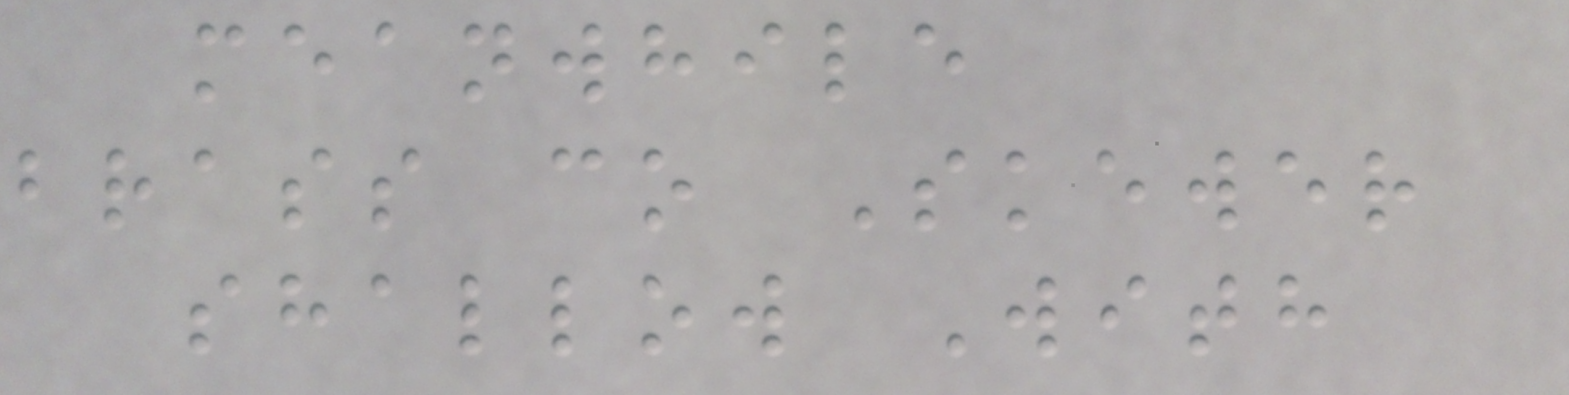meanwhile
brass co Skewer
shallow With
